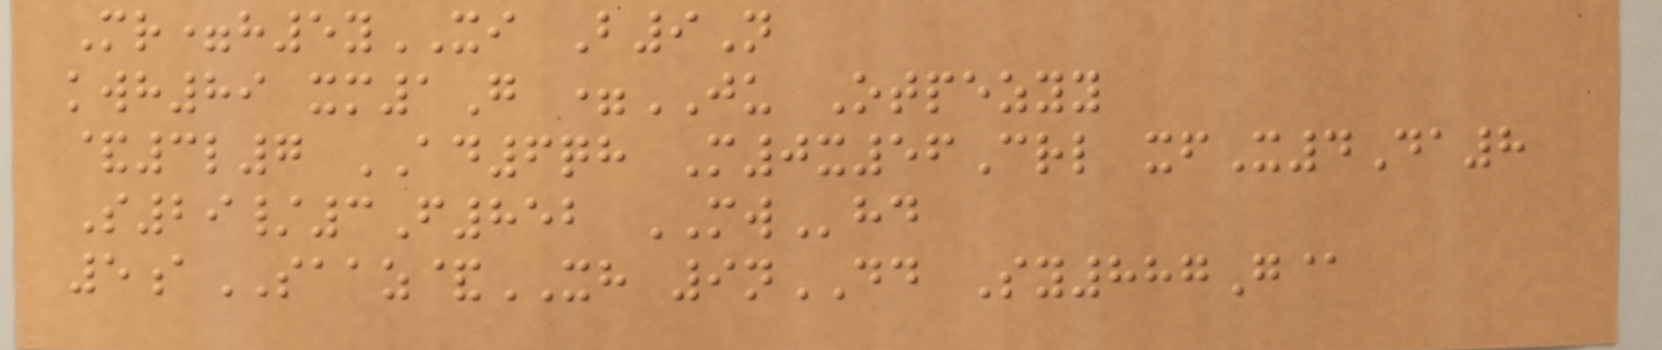Mr=h5yXI B9N
kwh89 xm1G =JU Otpezyy
&3l7 AD6qh M0x56Crl xfX4Da8
S29/3F852 MWhd
5aSAAZ&XH 9nDD Sy887G@
